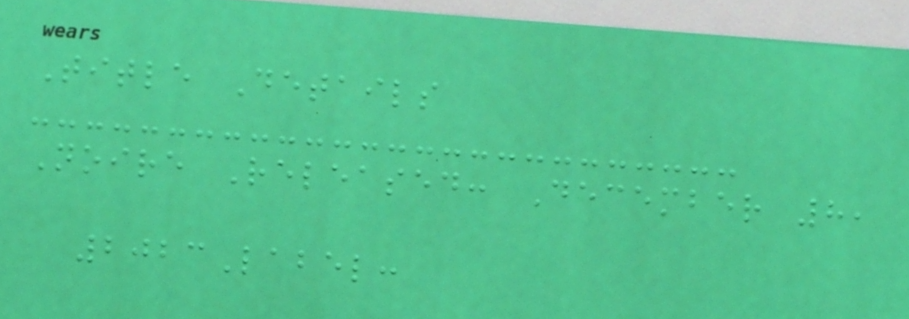Title Details
Noire Released: December 8,
2023Label:
